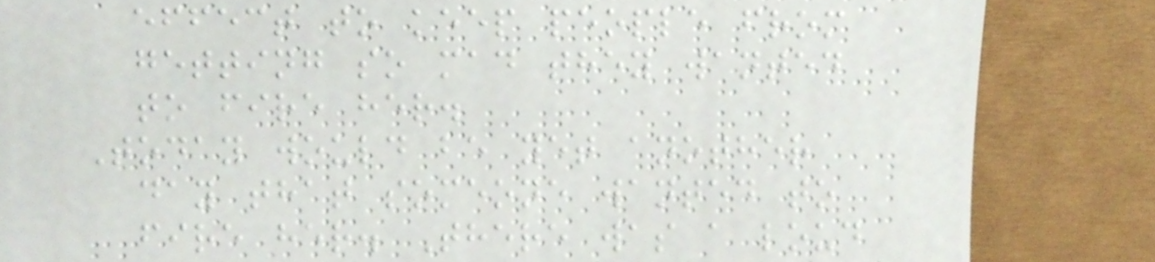effect to keep people from
getting so mad they wanted
to fire her.
Today would be yet another
day that someone wanted to
fire her. There was a loud
